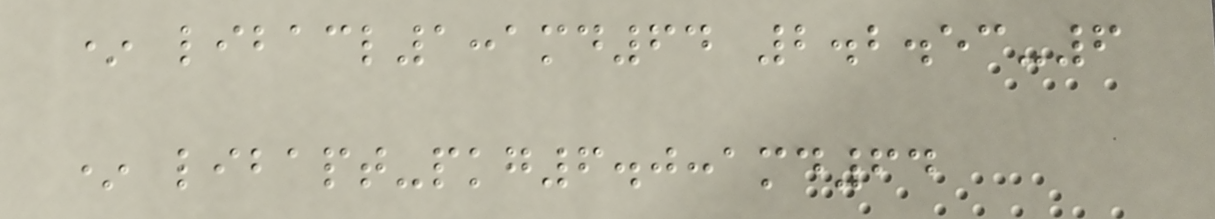* libacl1:amd64 2.2.53-6
* libapt-pkg6.0:amd64
